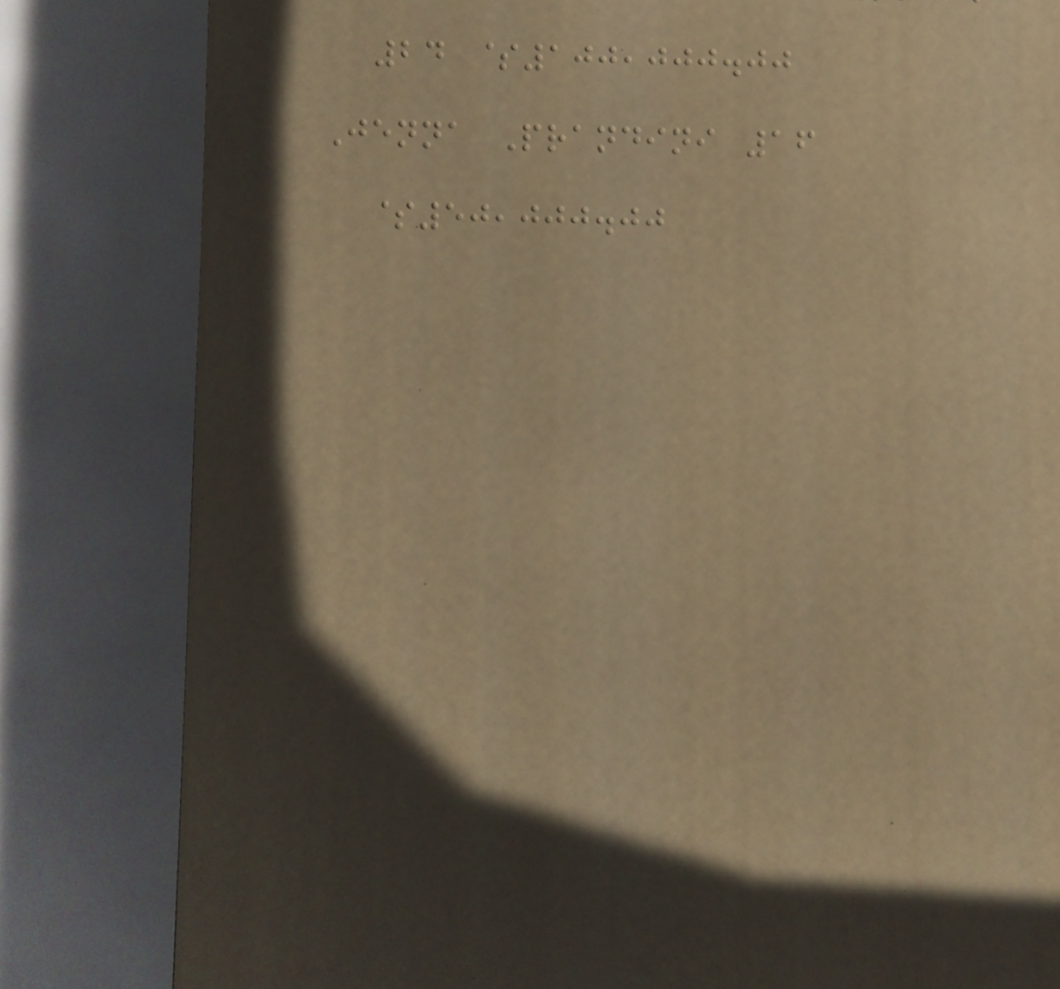24 $100,000.00
Jenna Prandini 16
$50,000.00
